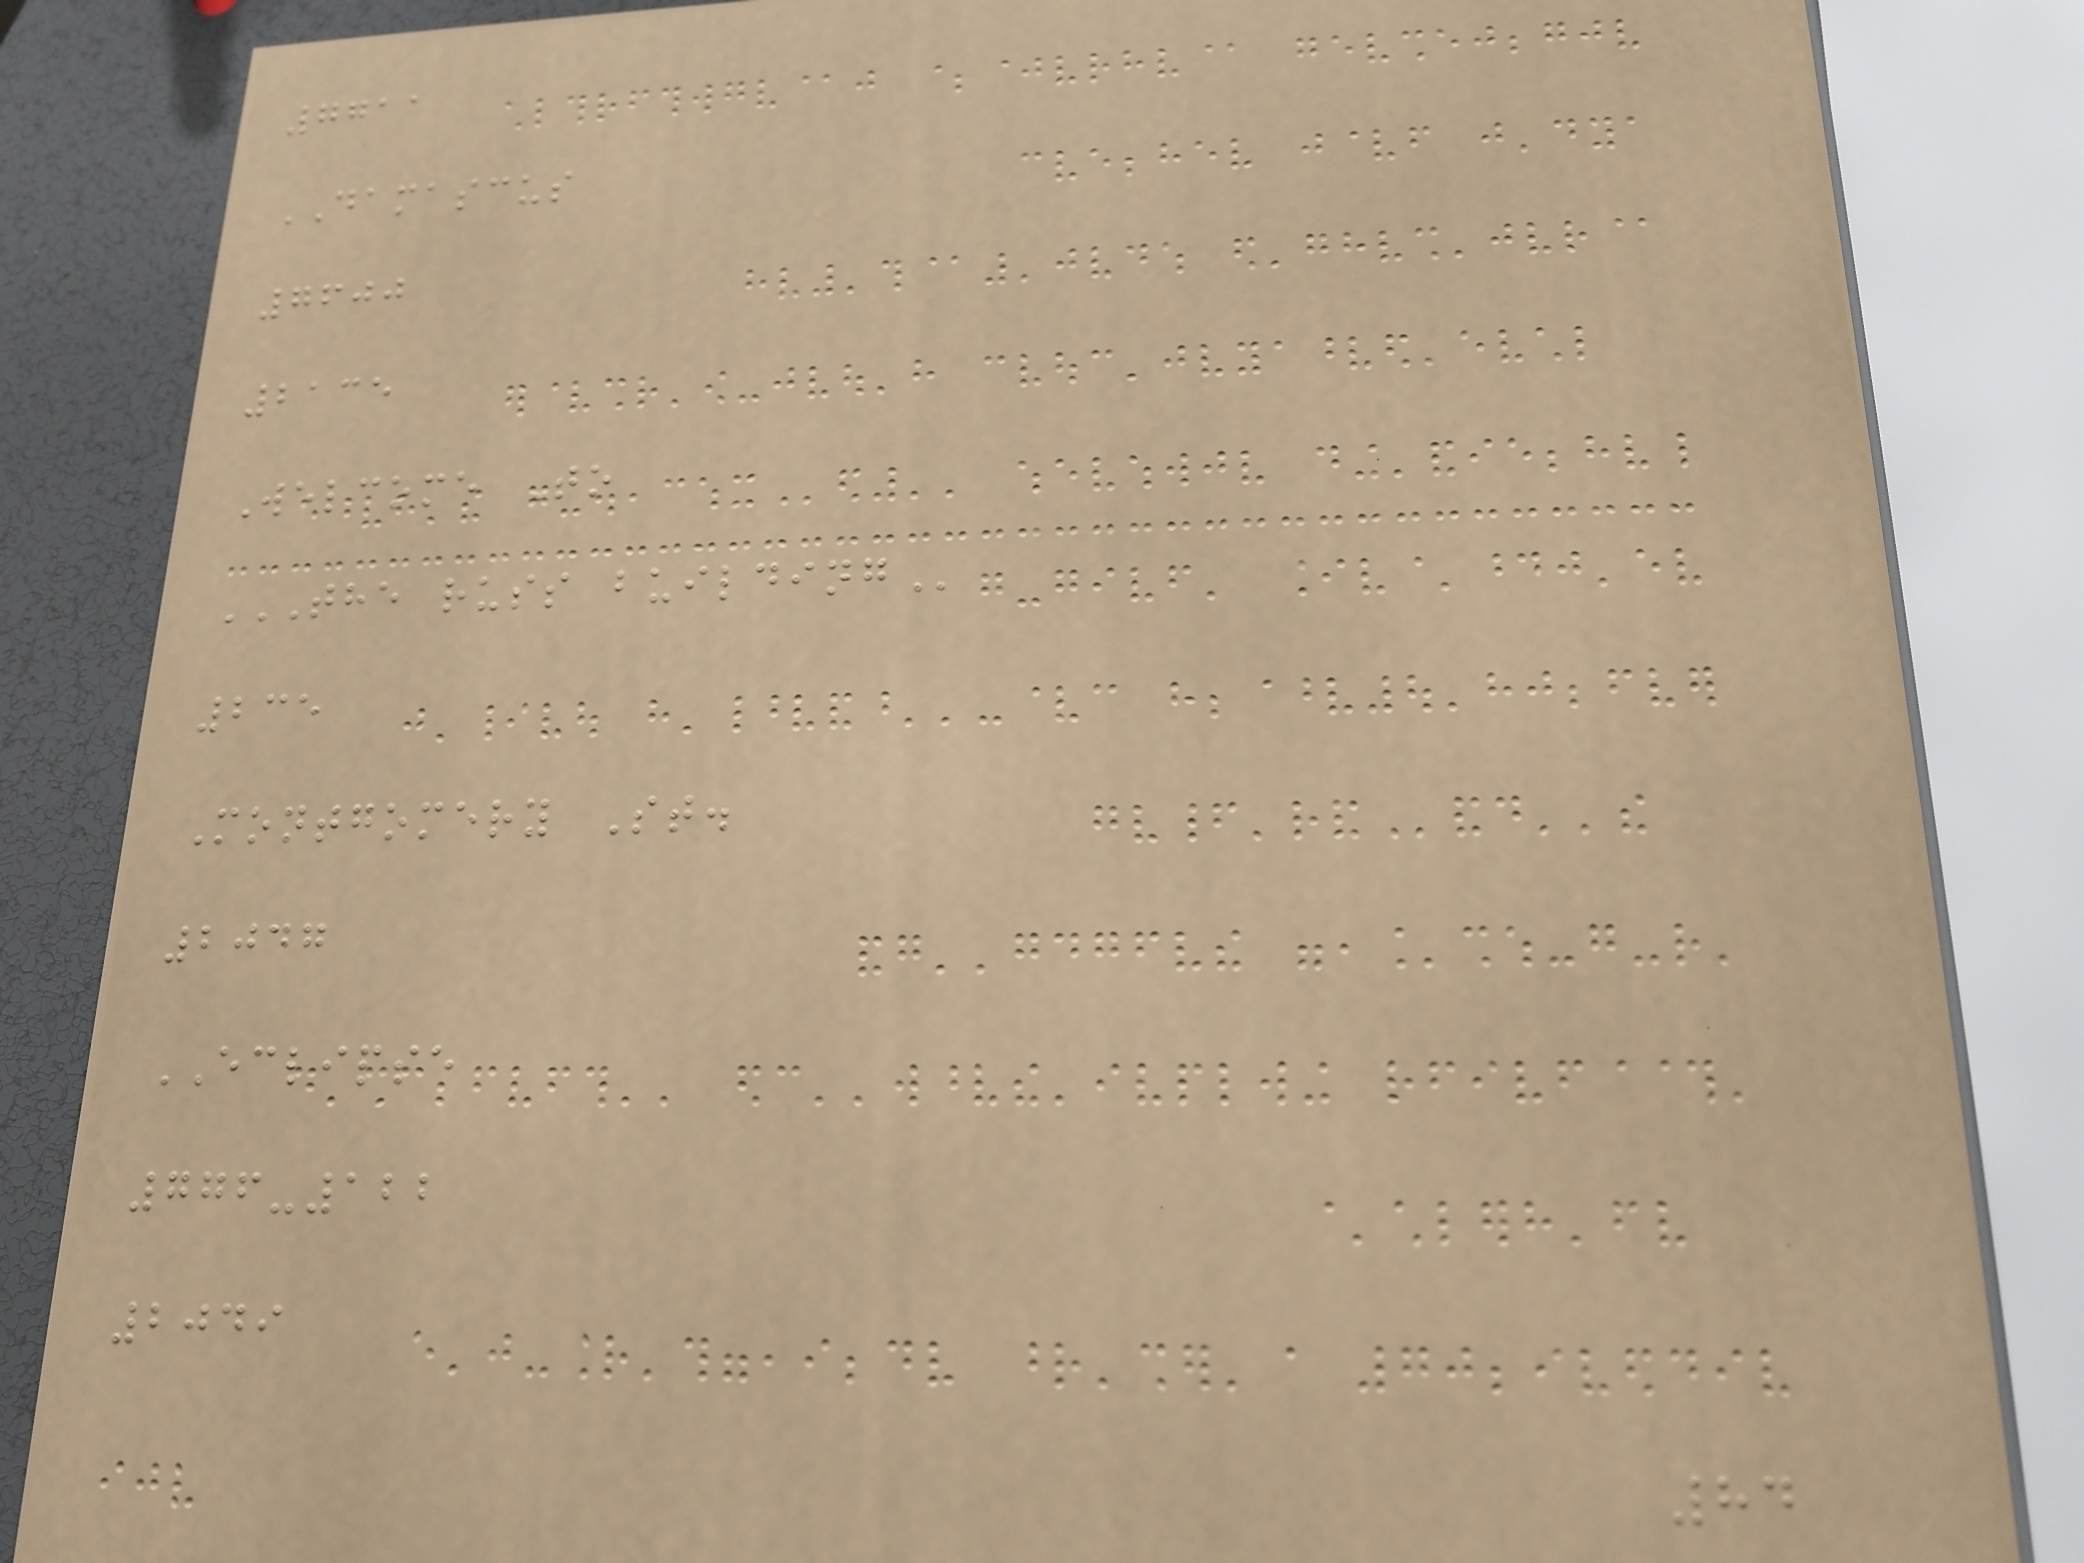7711
DAMASCUS
7600
2135
Welcome To
THE RUSS BUILDING
235
Montgomery St.
2047
ECLIPSE
776-122
2049
84
